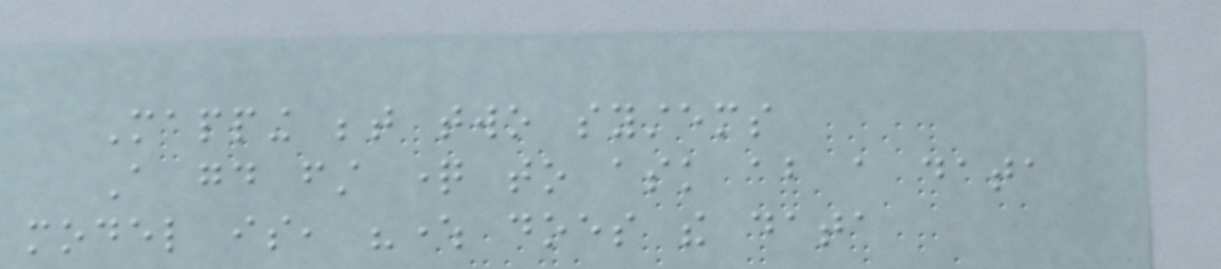Mapping between two systems
A good first question to ask about a data
model is, "where does the data
